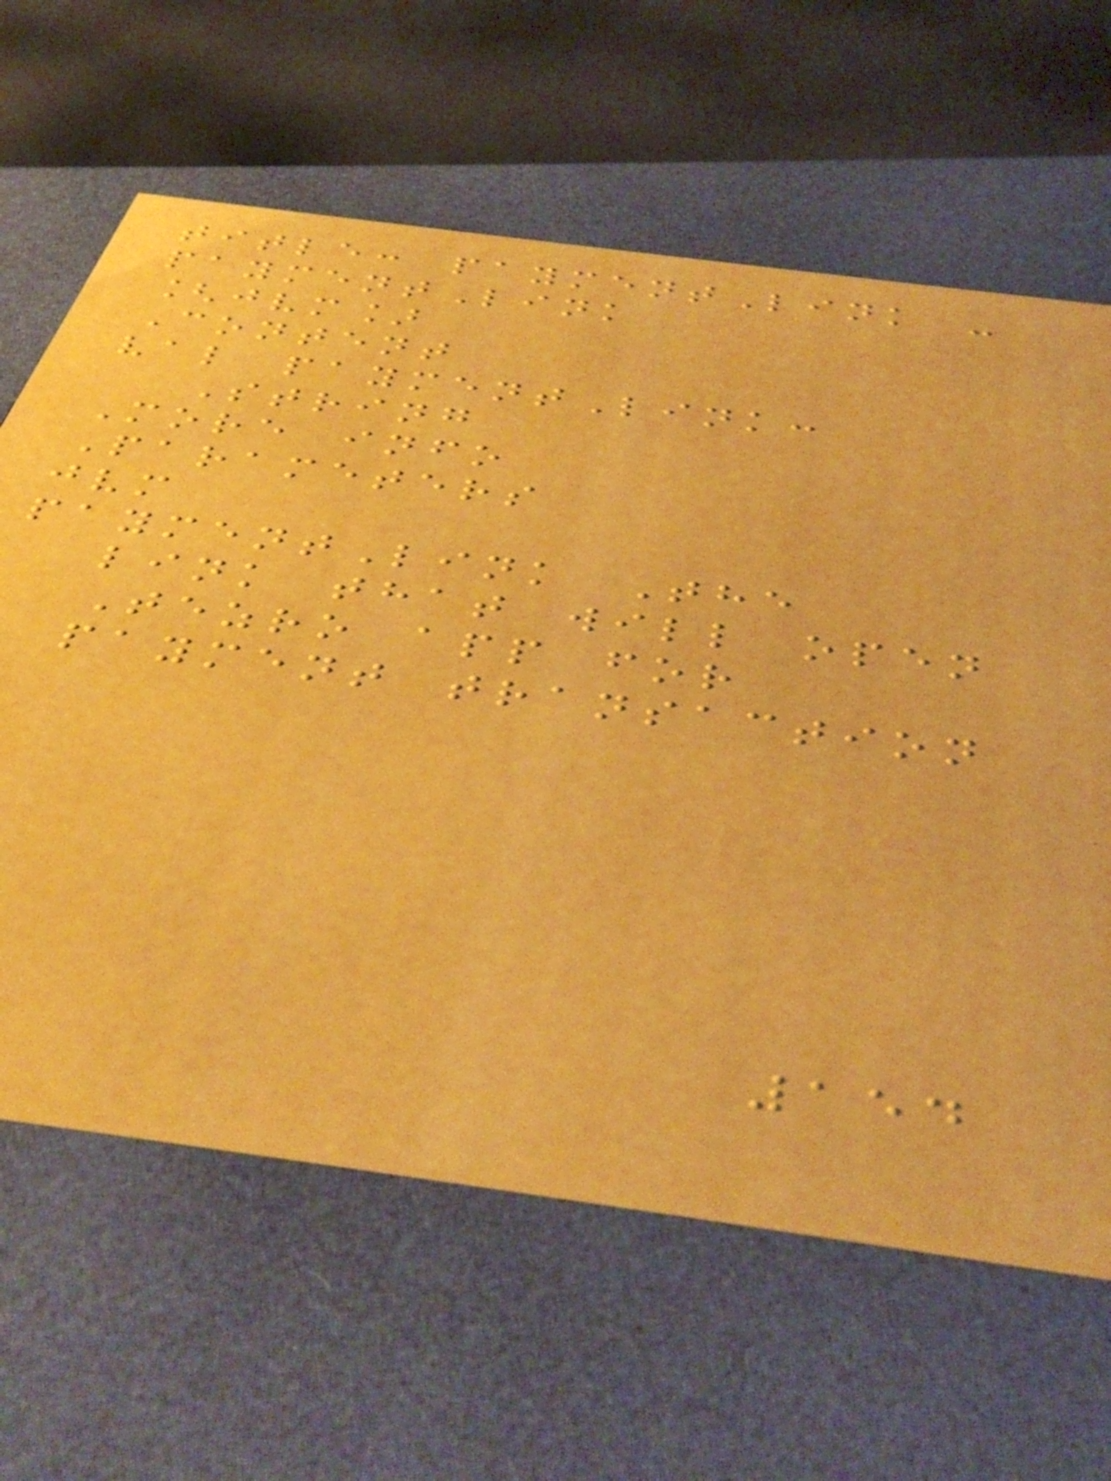title: paymentLink -
paymentLink
[jvm]
Content
val paymentLink:
String
More info
Parameters
jvm
paymentLink The
link that will open
Tezro app for
payment transaction
154
